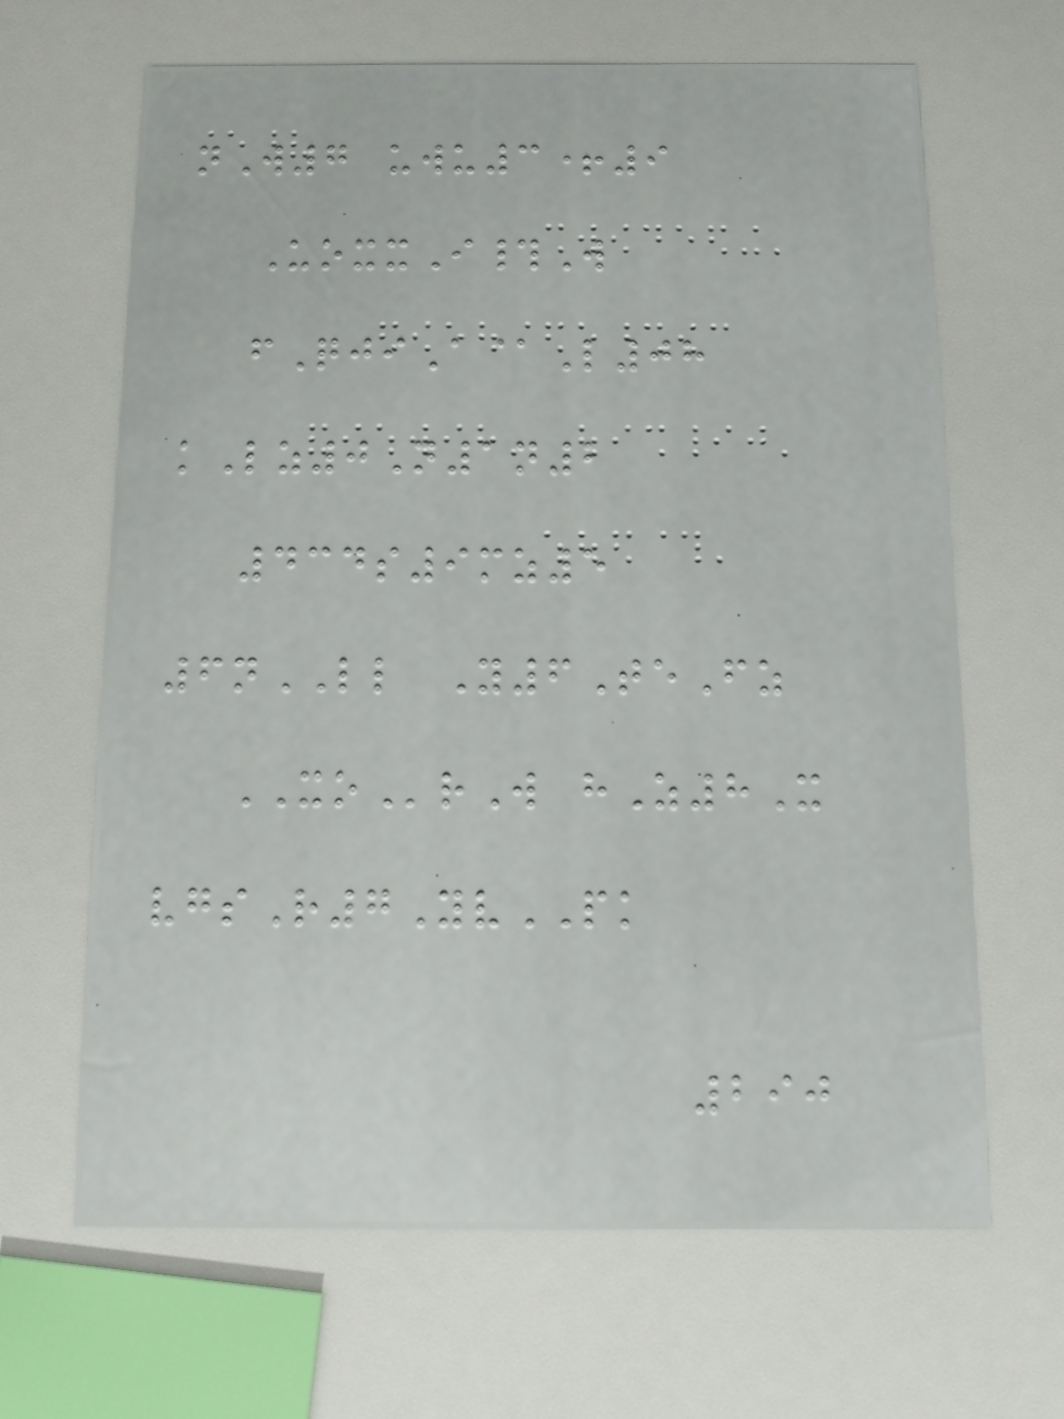nW7 uwu3+9
UoxxI#W
fQjiA@L08
kLz0N1n2
434s9mz5
6nLL Y6TeFz
XOrW hZ8X
vgsR7YvPK
290
